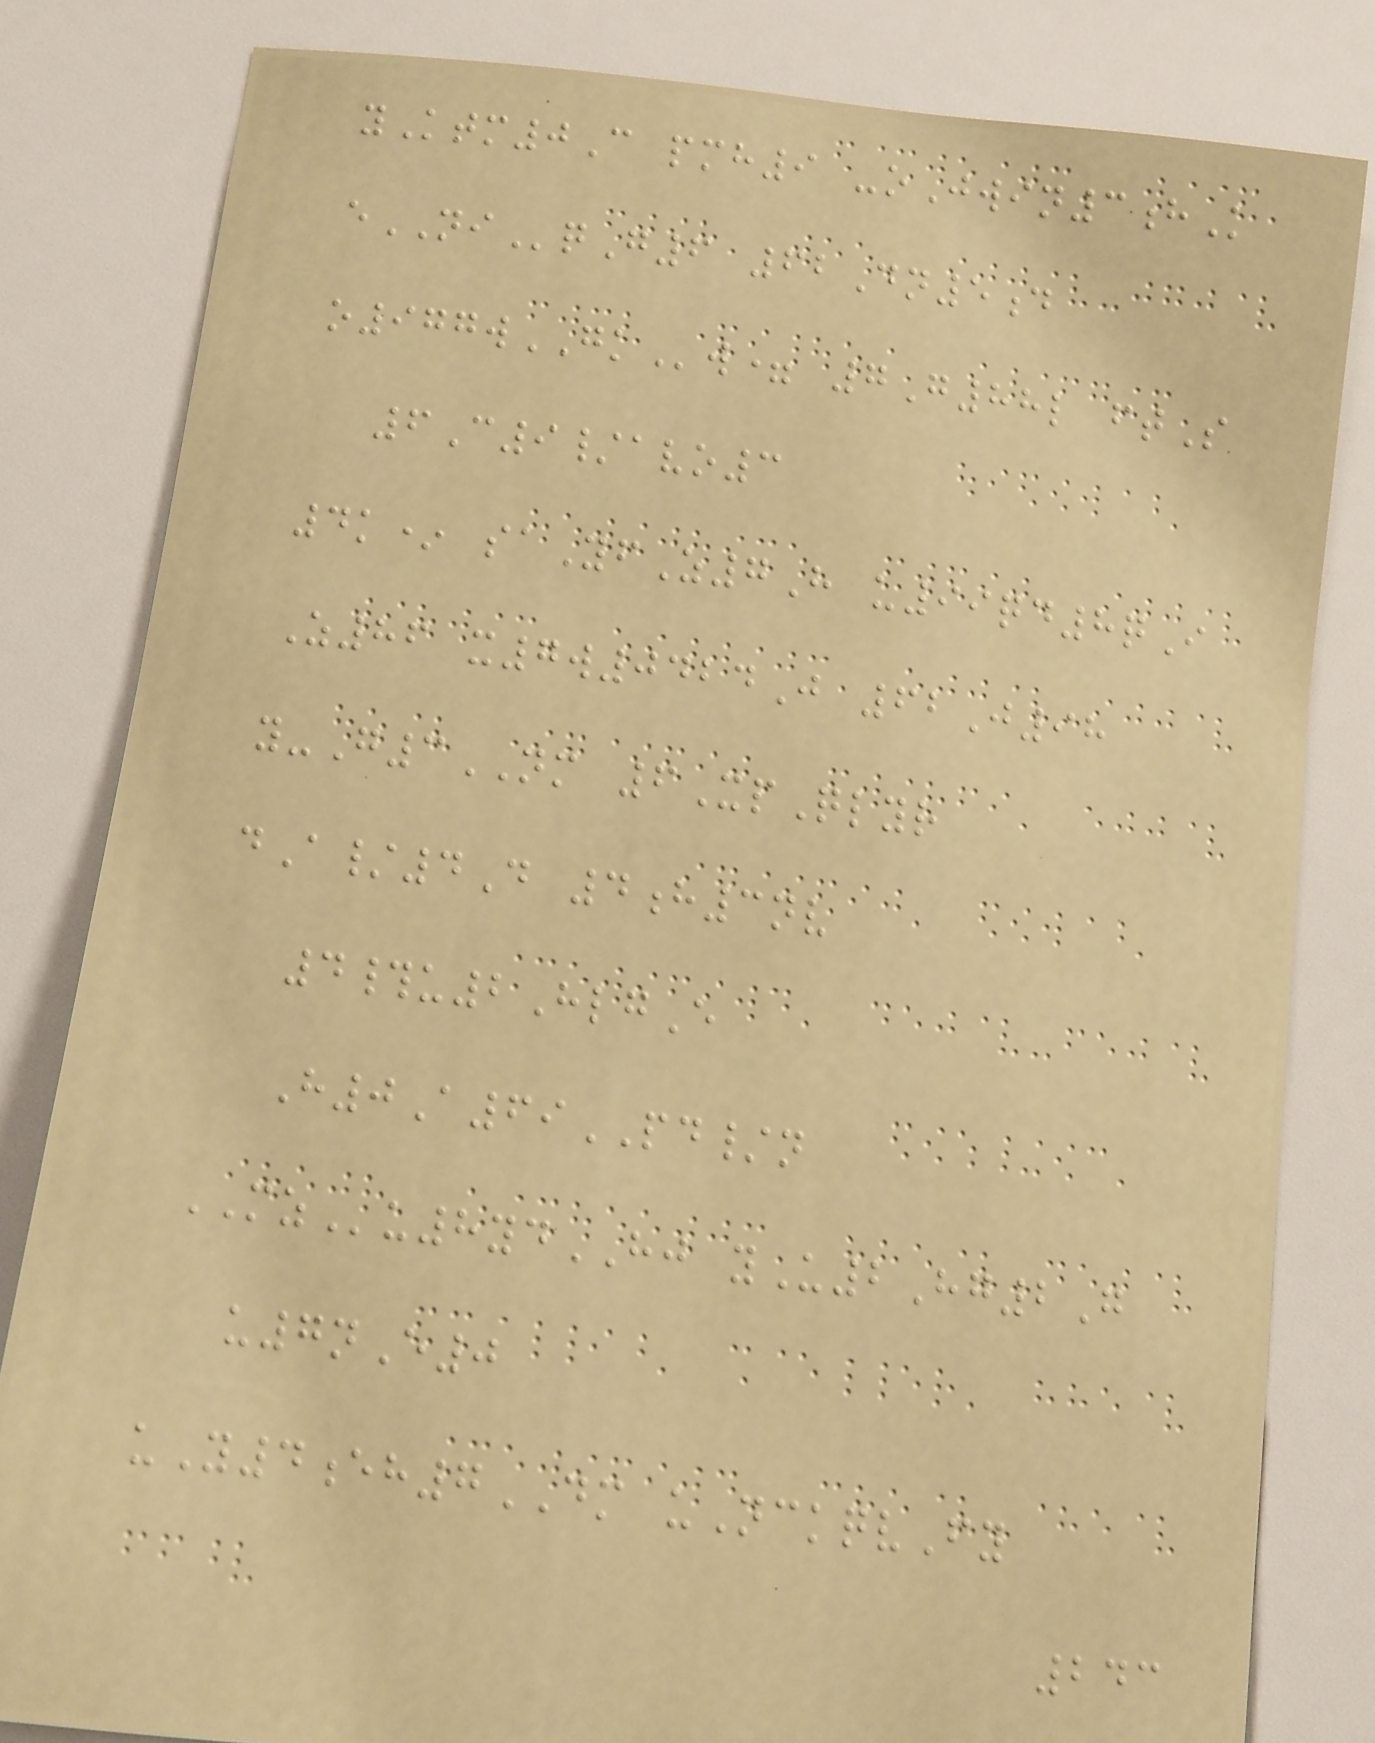yKtm0C pmh9 -oJwin3hK
eNIqG6 62Dn5d
o977wGKw= 7G88l ftS
6C9/avo3
4k* saYfZ7H u99qd8qI
Z86 x7w0424J 62J98
y-G3NM 6XpQlyr
dA/4D 4h3nv
4#u2HlgE
H0A69PD/n
MZu8ydHJ yU2Hg2G
u7nE0
uY4eh7DM uNckqvFy
243
